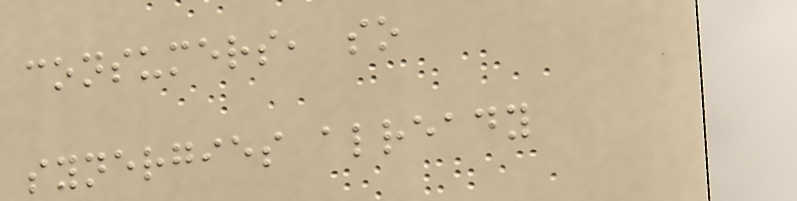consumers, so
synergies already
